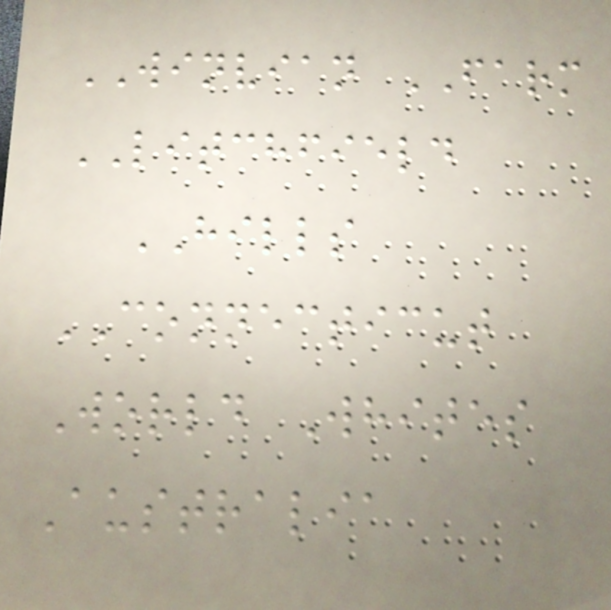WINVIAN FARM
LITCHFIELD
HILLS
CONNECTICUT
World Whites
Australia
